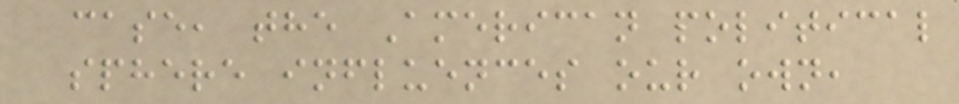case, the American political
sphere influences our own,
